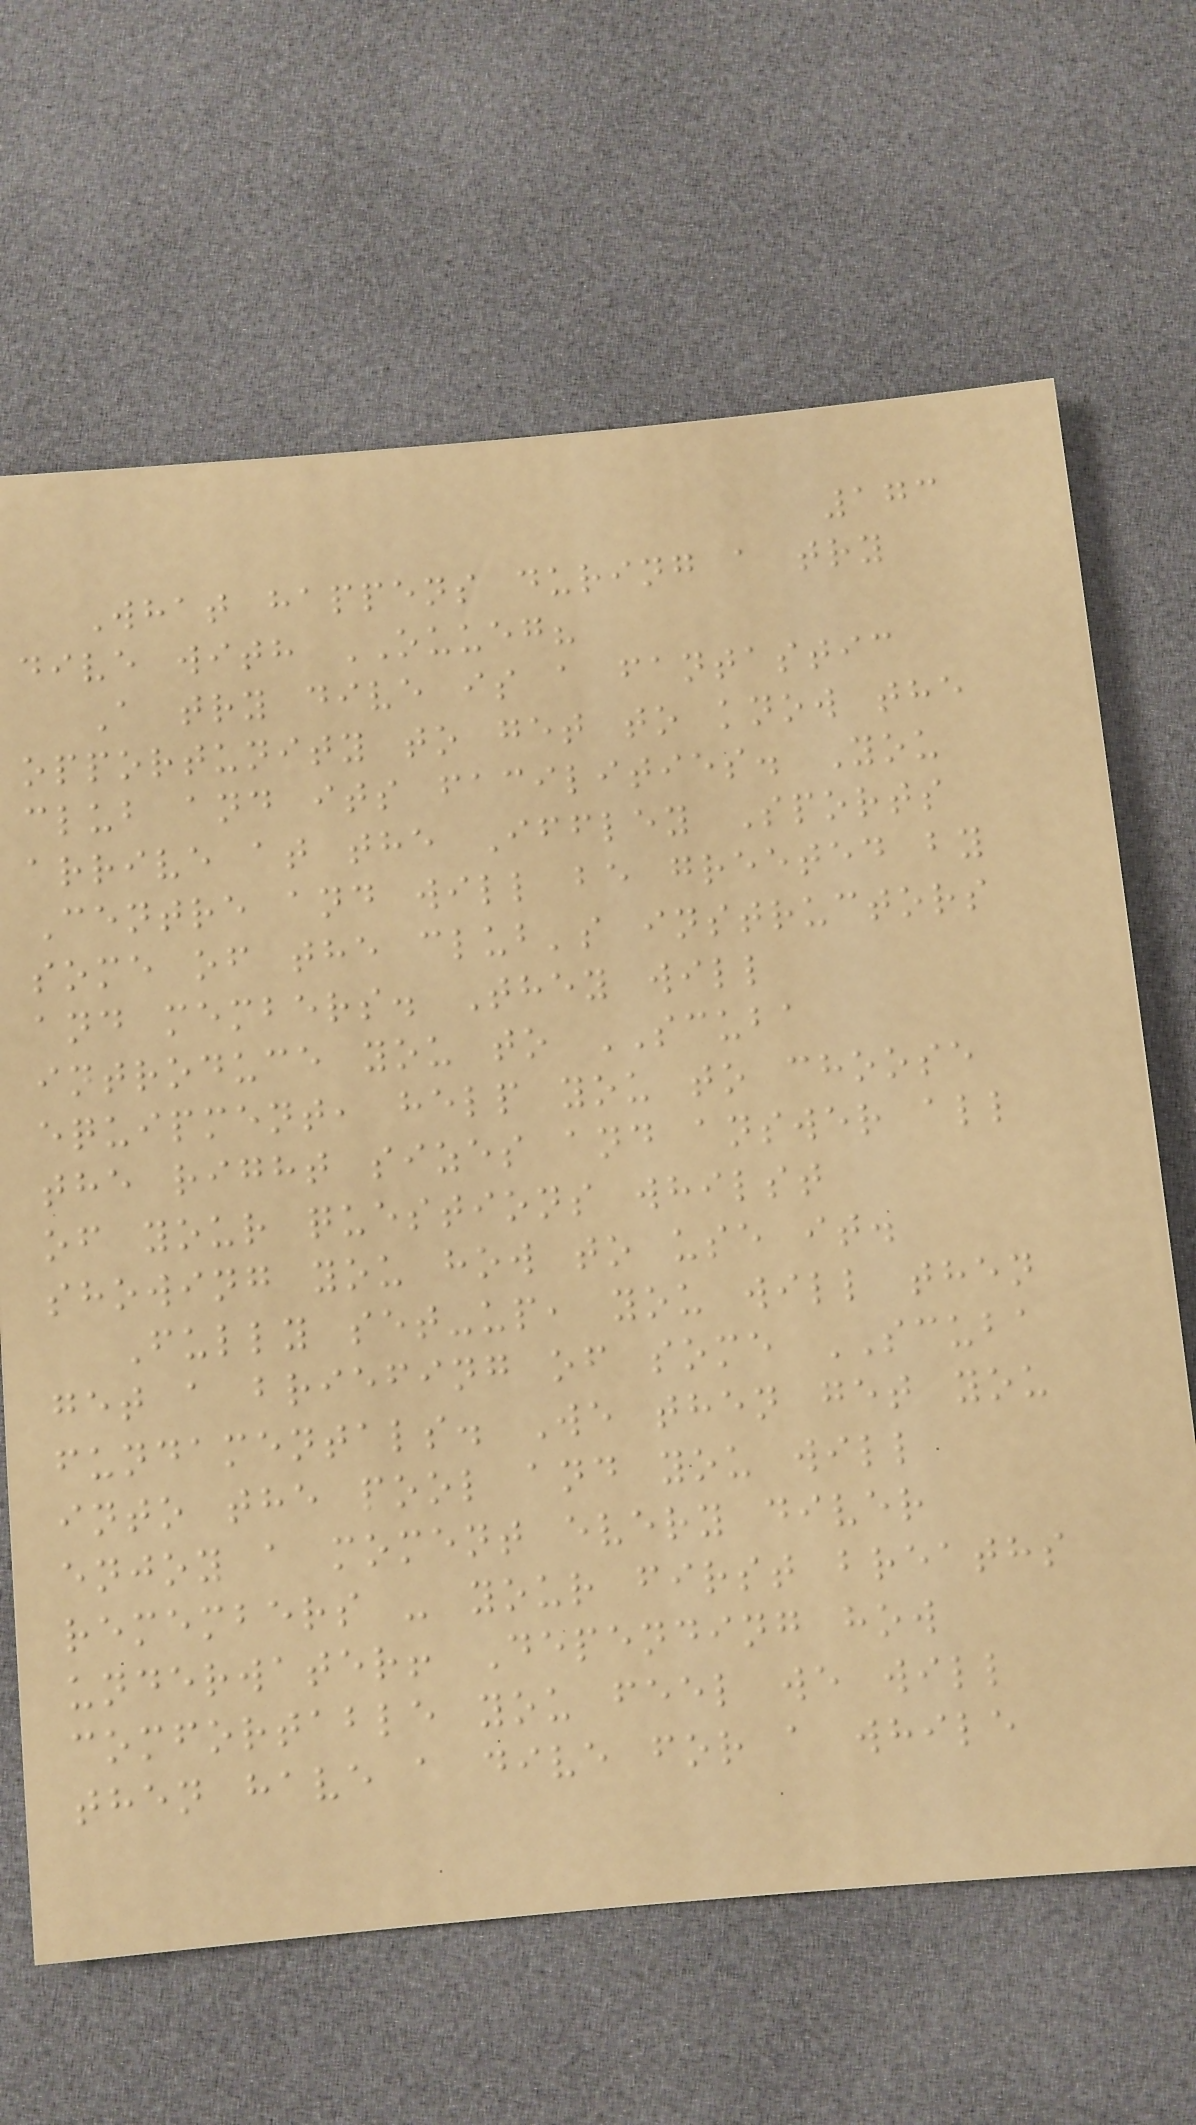173
What happens during a try
dive with OUUEG?
A try dive is a fantastic
opportunity to get to know the
club and its facilities. You
arrive at the Iffley Sports
Centre and will be greeted by
some of the club's instructors
and members. They will
introduce you to SCUBA
equipment, help you to choose
the right sizes and answer all
of your questions whilst
showing you how to use it.
Fully set-up, you will then
get a briefing of some SCUBA
fundamentals. We then get you
into the pool and you will
enjoy a moment every diver
remembers - your first breaths
underwater! Depending how
comfortable you feel we will
then have a dive for a while
